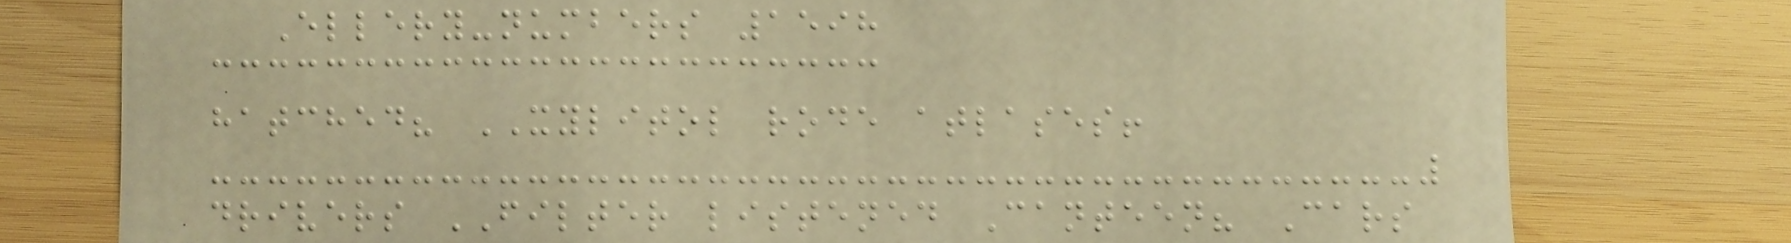Ellery-numbers 1598
hatched? XYLITOL rode atlases!
drivers FILTER listened Canteen? Cars
